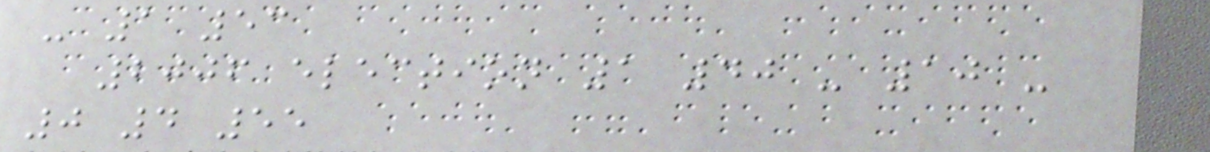- 1 53
2006 election 1 40 - 10 -
0 4 55
